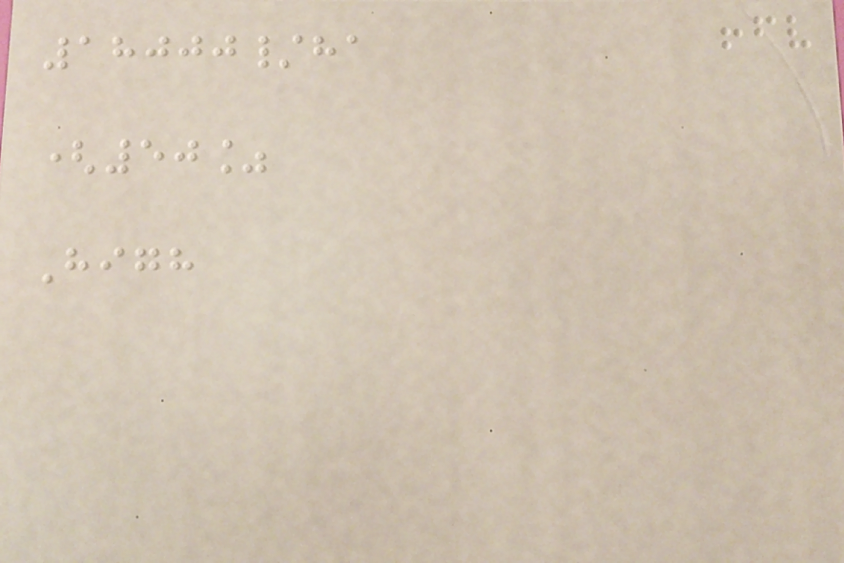18000/ha
(50%
High
